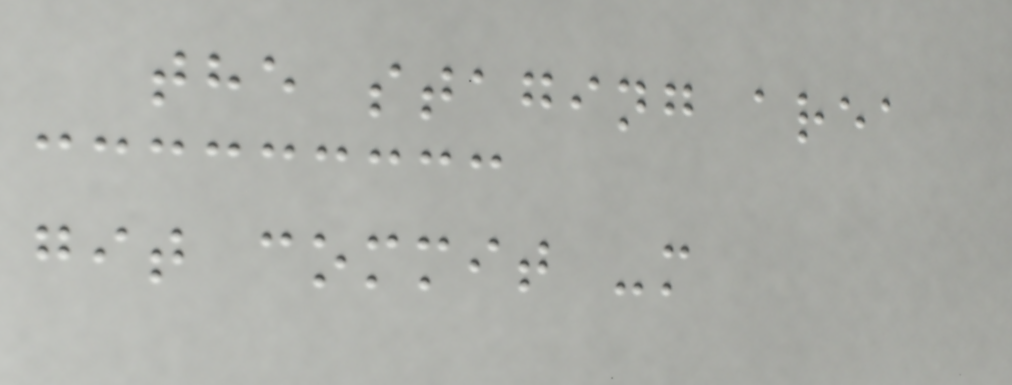the staging area
git commit -m
